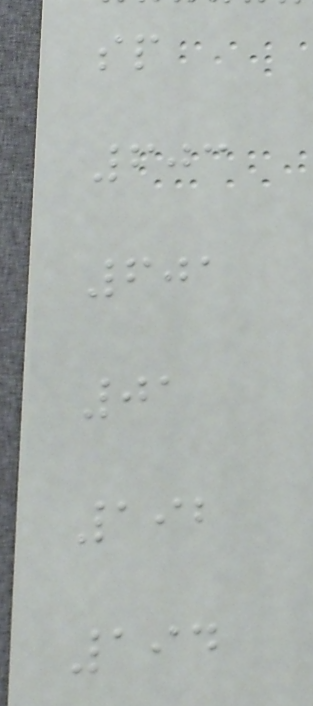sp
603
601
01
192
194
